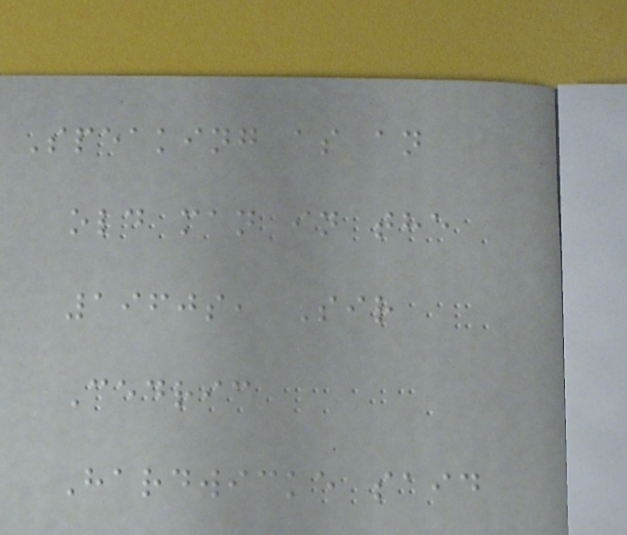Speaking as an
old man in the
1960s, Sir
Cedric
Hardwicke said
